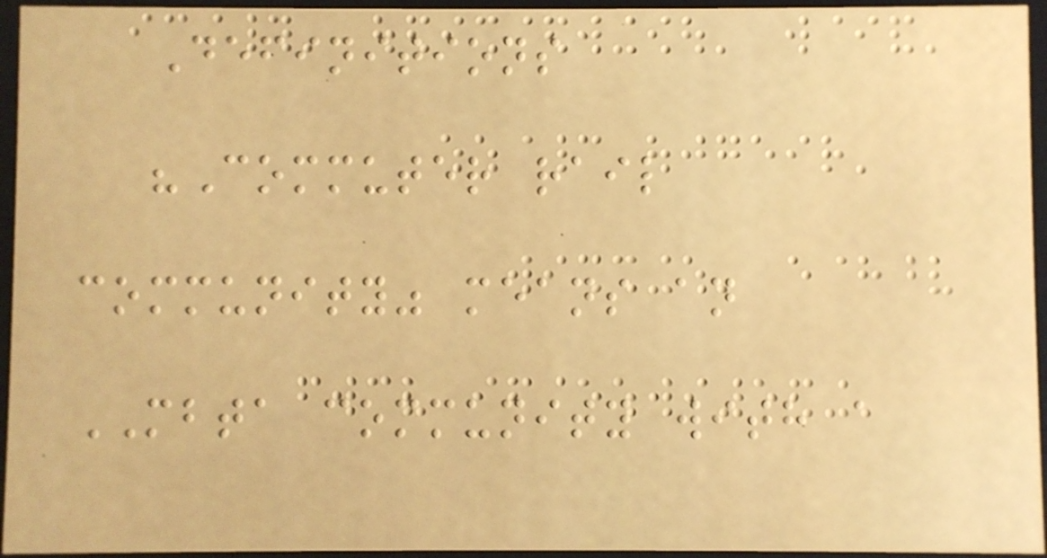Definitions
"Commuter rail
community" means an
MBTA community with a
